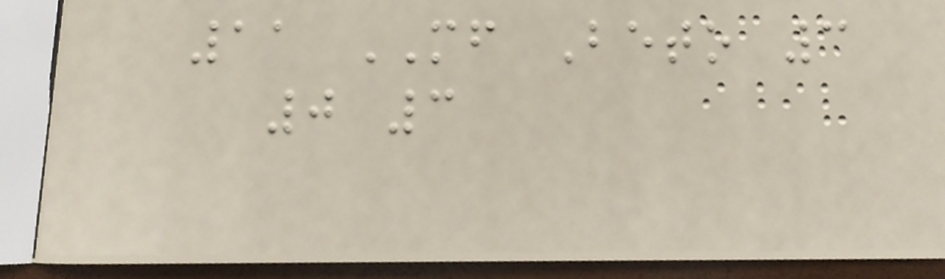11 MF Beto 3
0 3
